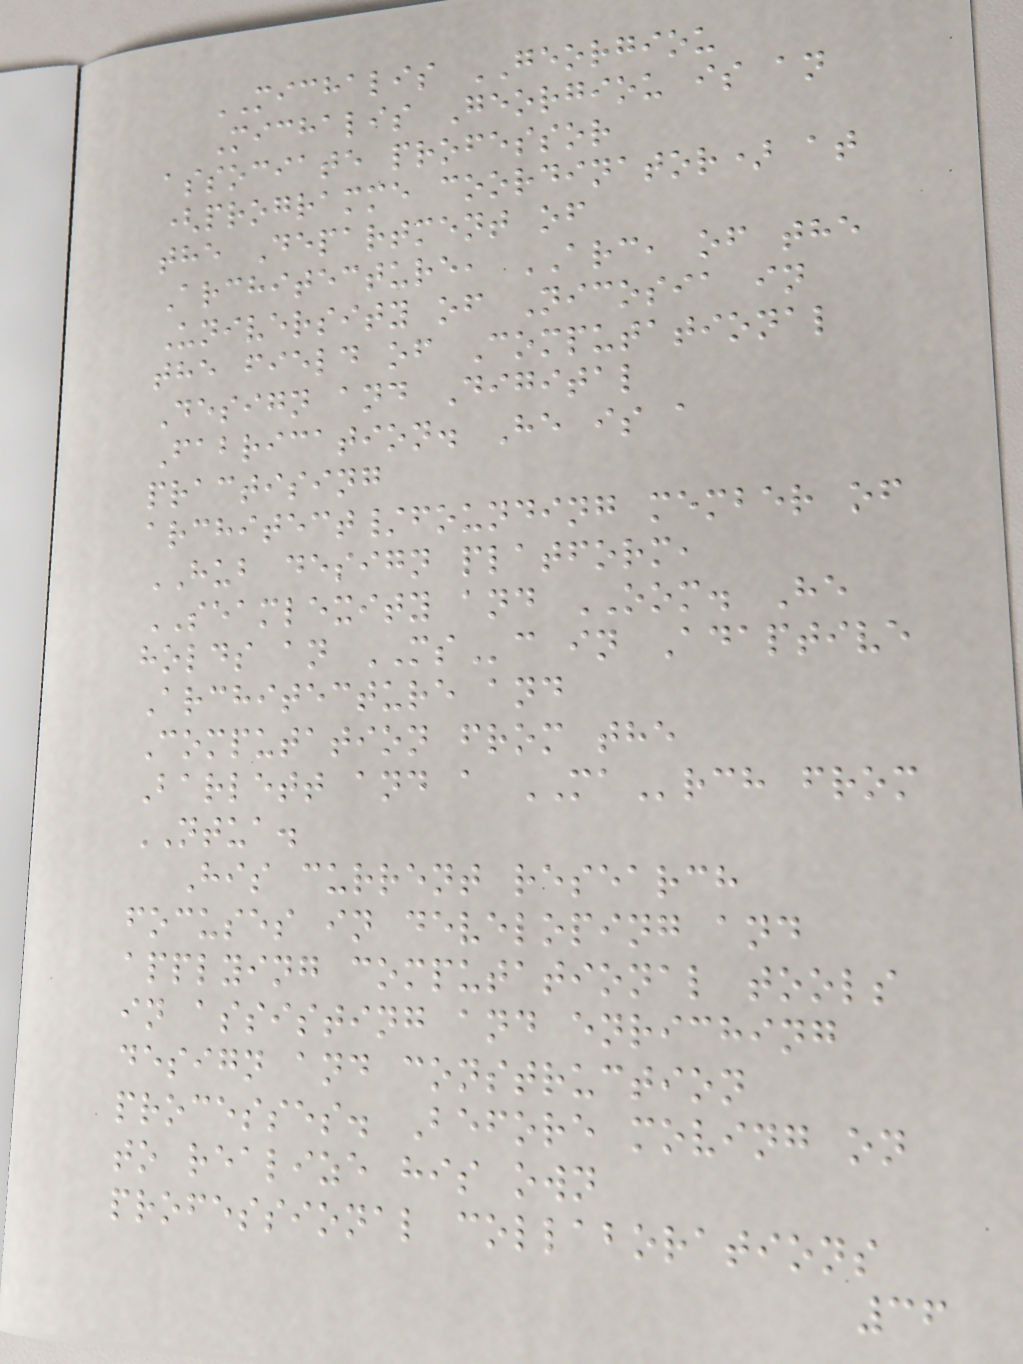MICHALIS GEORGIOU
Michalis Georgiou is an
associate professor
(programme coordinator) at
the Department of
Architecture, ARC, of the
University of Nicosia in
the field of Computational
Design and Digital
Fabrication. He is a
practising
architect/founding member of
HUB design platform,
SEAMLEXITY and OOM. He
holds an MSc in Adaptive
Architecture and
Computation from the
Barlett and a MArch from
NTUA.
His current research
focuses in developing and
applying computational tools
in assisting and enriching
design and construction
processes. Before moving on
to realize his own
professional collaborations
36
